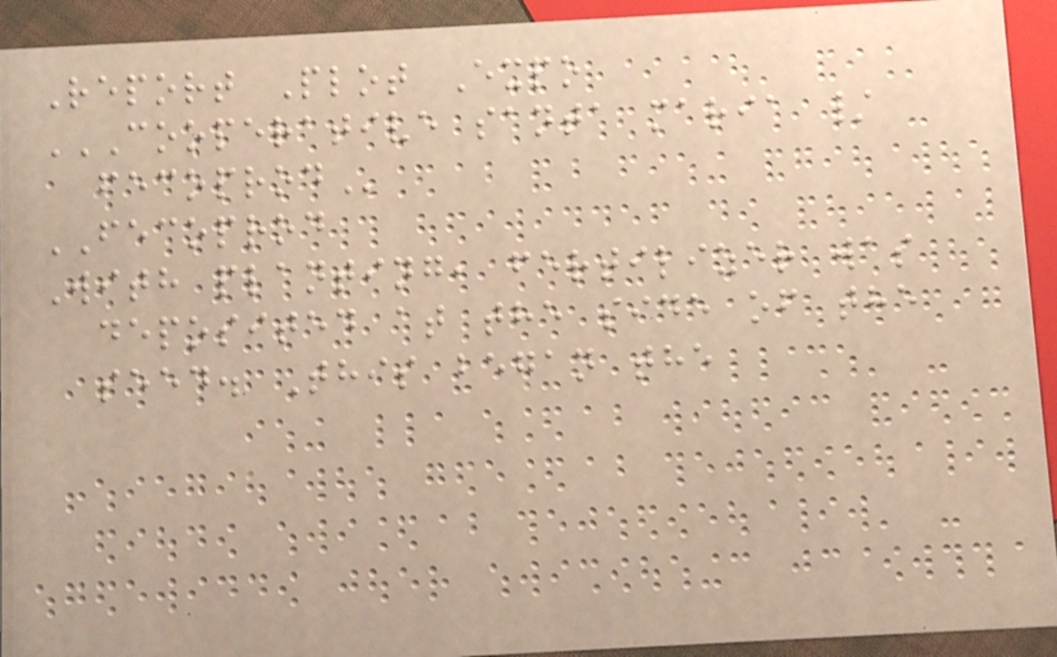Report Plot Expo
COOPERATIVE SANTA MARIA /
FECOPROD
FECOPROD
With planting, fertilizer was
deposited at the side of the
seed. This began the
